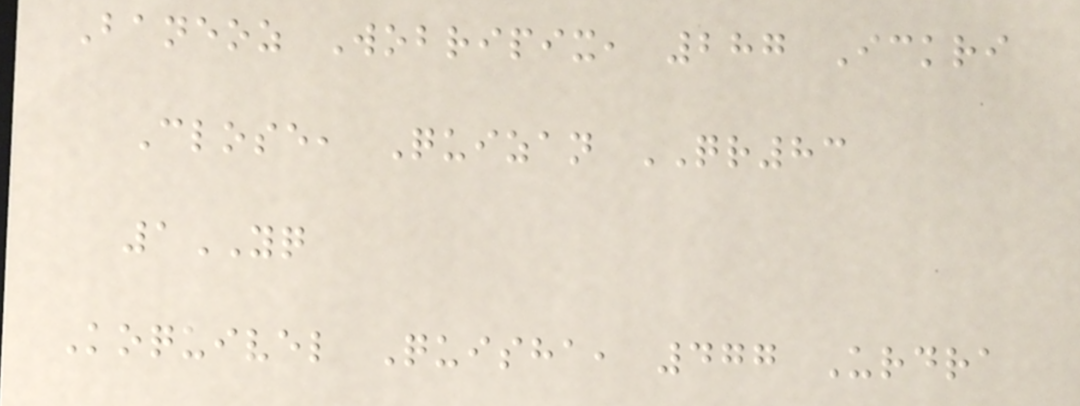Baneoz Wobripix, 287 Ickri
Close, Quizan QR83
1YQ
Koquivel Quisha, 477 Urdra
